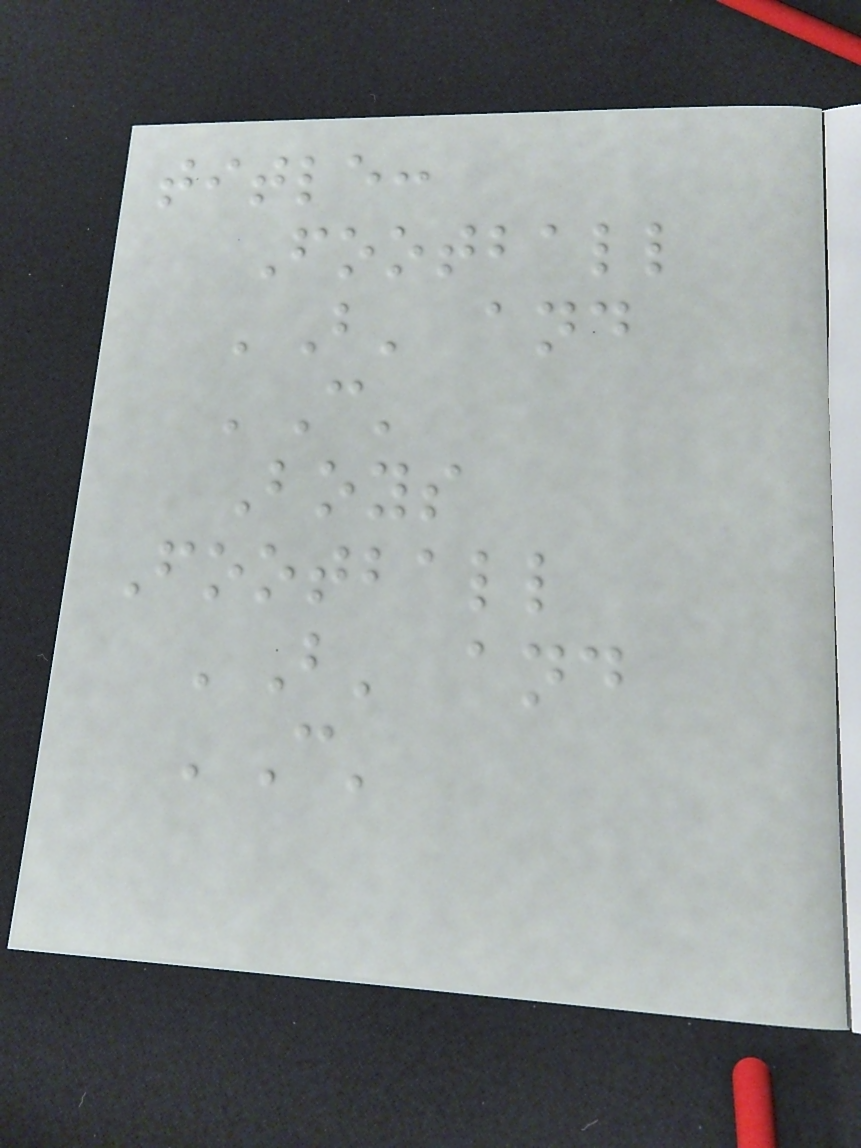title:
Football
'B' and
'C'
Boys
Football
'B' and
'C'
